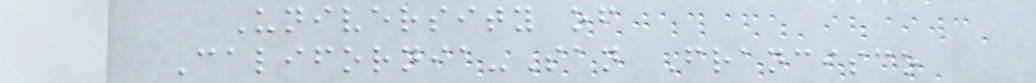University of
California-San Francisco
